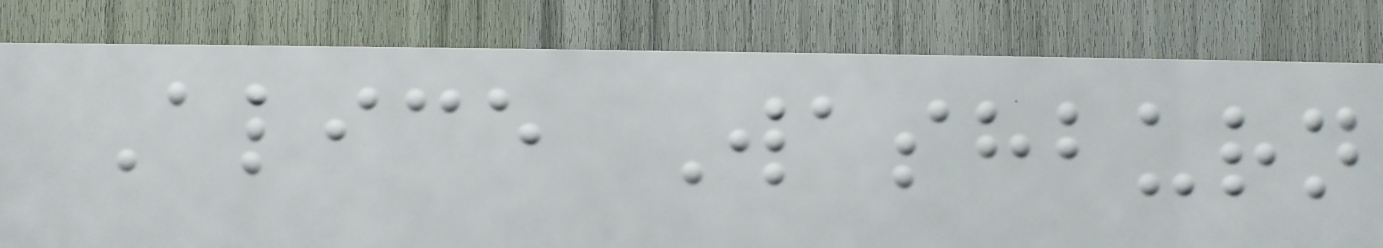Alice Washburn
